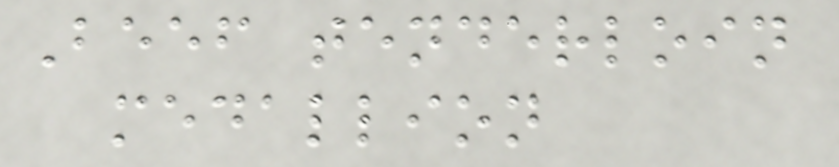Beef tenderloin
medallion
